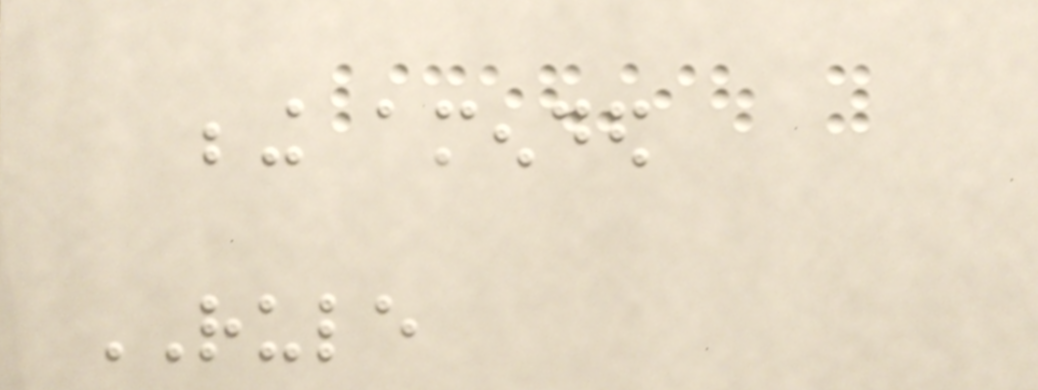being amended
RULE
